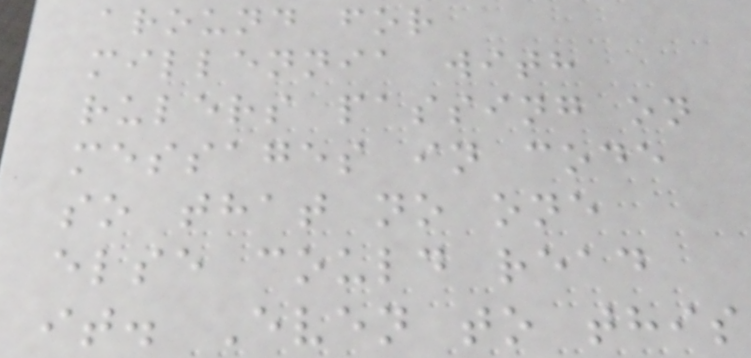around for
millennia with
rulers passing on
messages in code
so that no one
else could read
it. Even to this
